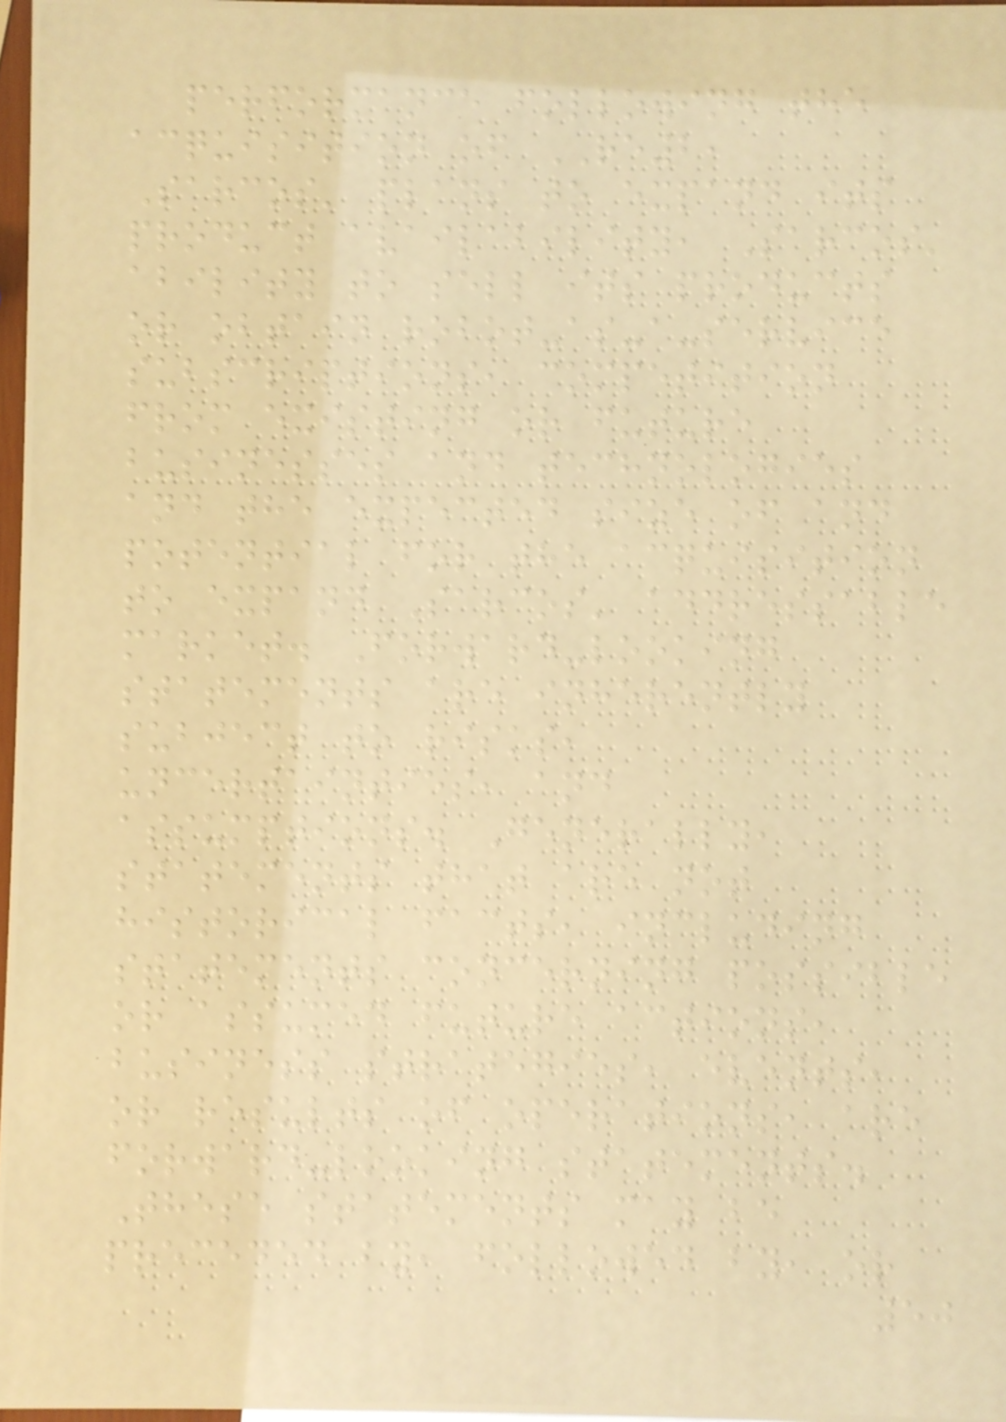performance following the
acquisition of RE2,
Sarcos' plans to expand its
product availability, Sarcos'
ability to sell its products
or obtain robot-as-a-service
subscriptions, competition
from existing or future
businesses and technologies
and the expected size of and
potential for the acquisition
to expand Sarcos' addressable
market. Forward-looking
statements are inherently
subject to risks,
uncertainties, and
assumptions. Generally,
statements that are not
historical facts, including
statements concerning possible
or assumed future actions,
business strategies, events,
or results of operations, are
forward-looking statements.
These statements may be
preceded by, followed by, or
50
